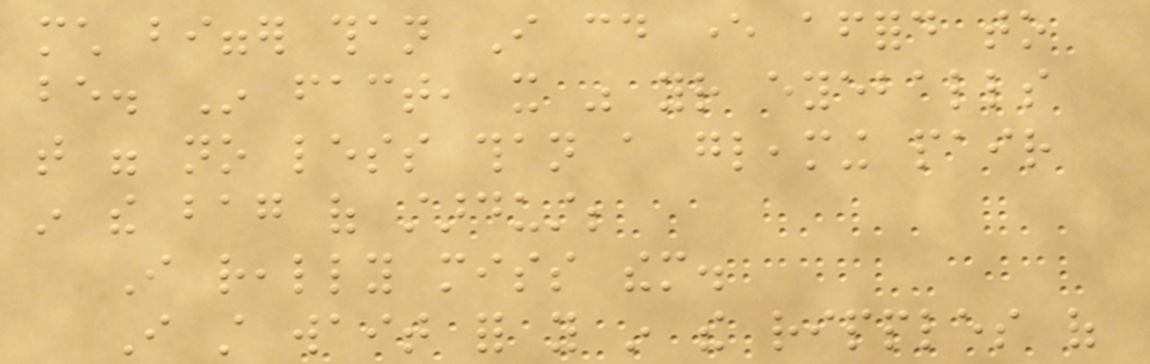much bigger than I could ever afford to
be. In fact, it was your eyeballs
that were no less than a gleaming pair
in the bag of stardust;
I really miss them.
I still wait for you in the ripples of
